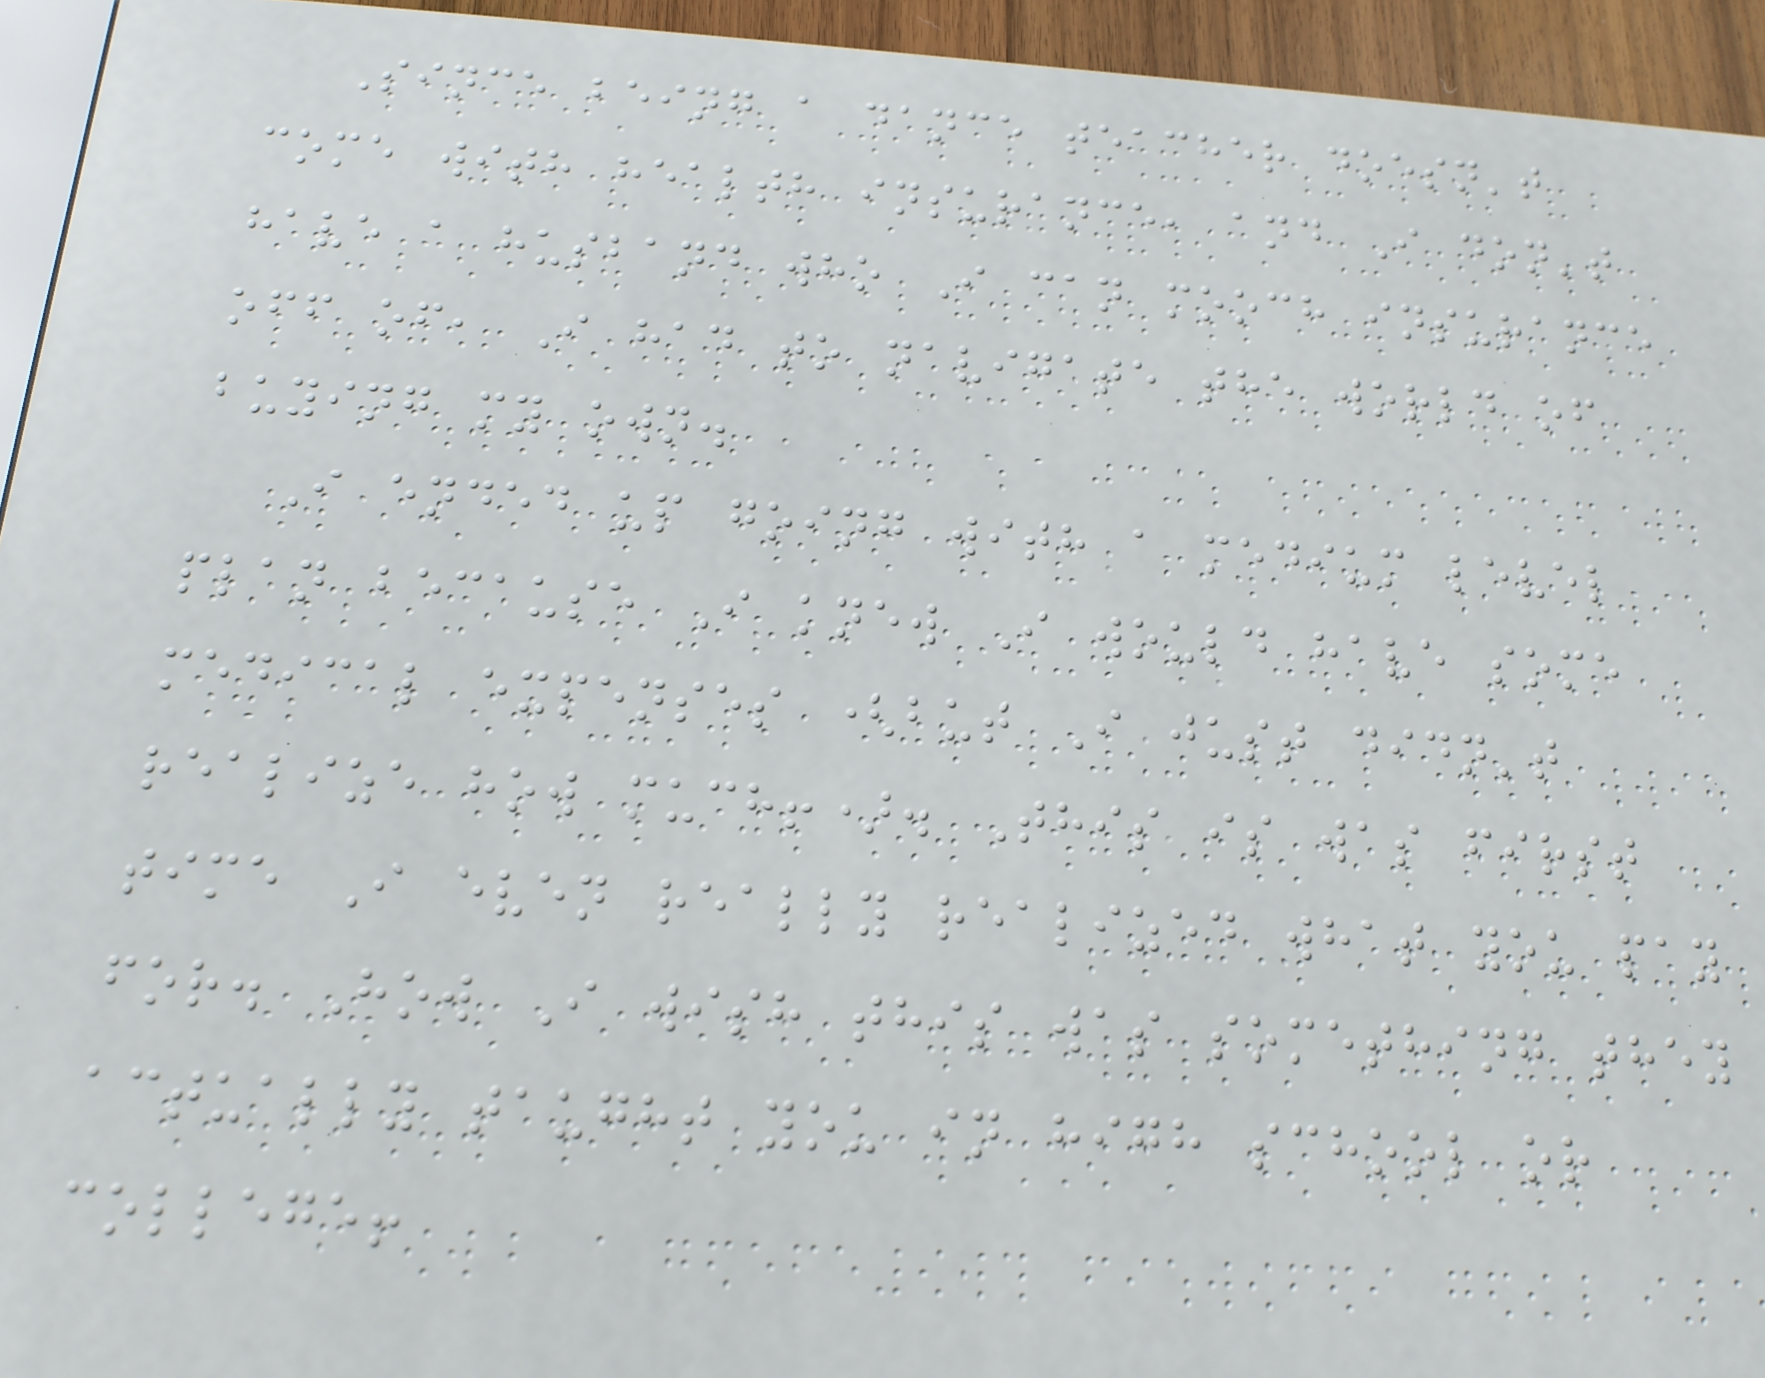Since being a dance teacher doesn't
come with health insurance, and I don't
have a husband who I can mooch insurance
off of, I had to navigate the world of
buying my own.
I ended up going with a medium level
plan because I knew I would have some
medical expenses (but I just didn't
realize how much!). This is was first
time I even really realized what you pay
for. How I wish this was something they
actually taught you in high school or
college!
